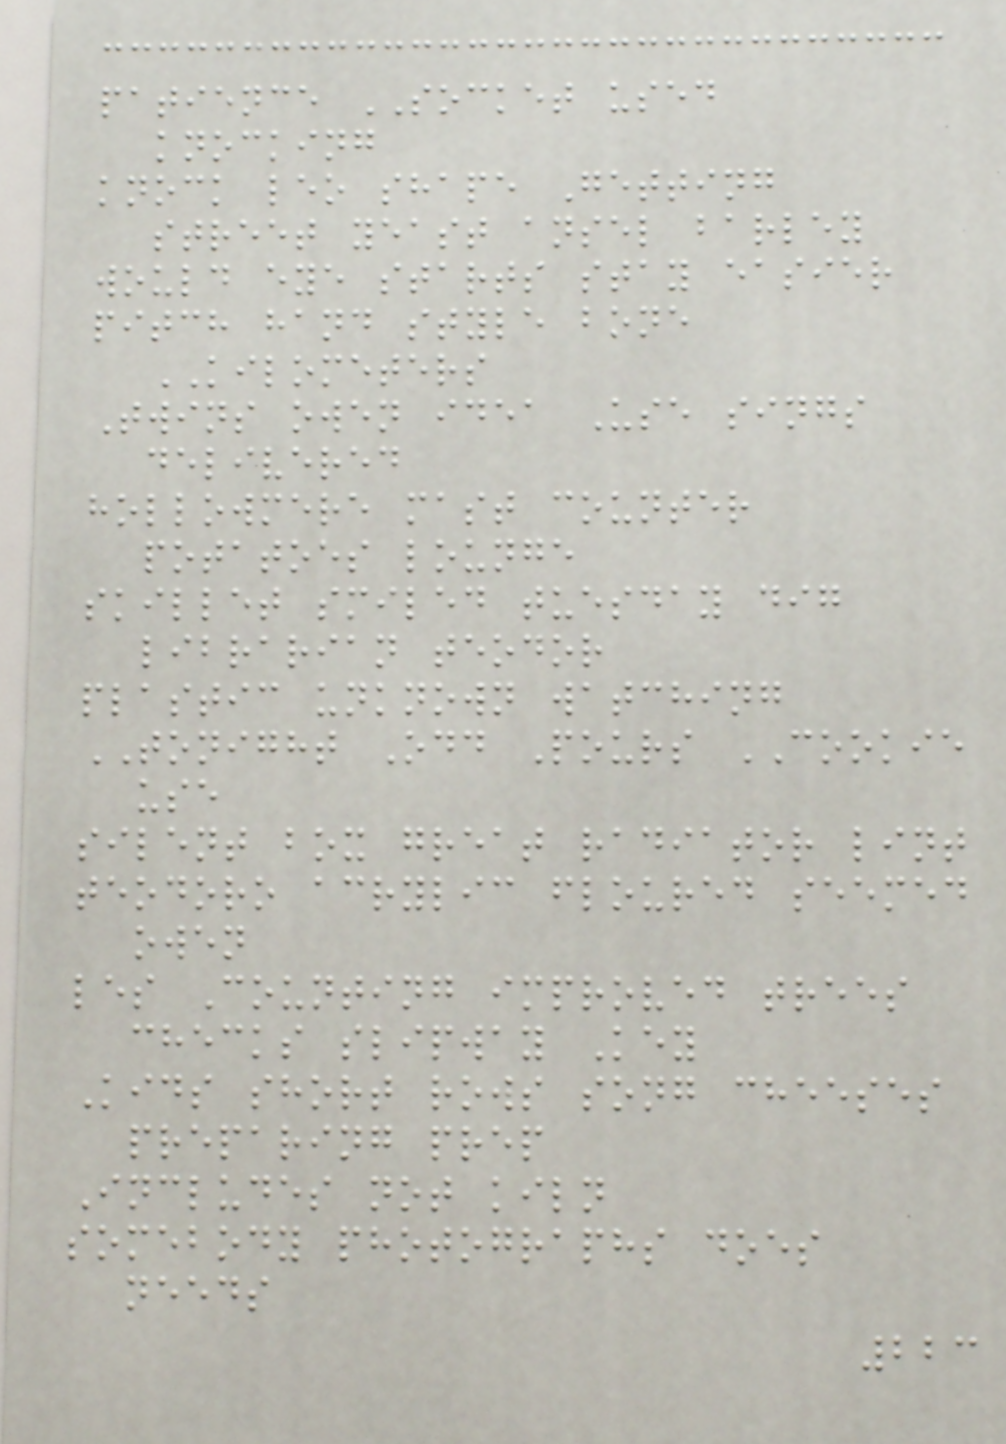patience SOCKET used
knocking
knock leo shape Getting
street yeast ansel barley
would eye starts stay easier
pitch hand style bone
KILOMETERS
Twins owen idea Use sings
delivered
hollowmere mast counter
potatoes lounge
skillet smiled tuesday dig
librarian teodor
plastic unknown watching
TONIGHT Odd Pours COOKIE
use
silent box great radiator lint
teodoro acrylic floured seemed
owen
les Counting improved trees
checks slipway Key
Kids short rows song cheeses
preparing prep
Includes not kiln
somebody photographs does
needs
223
